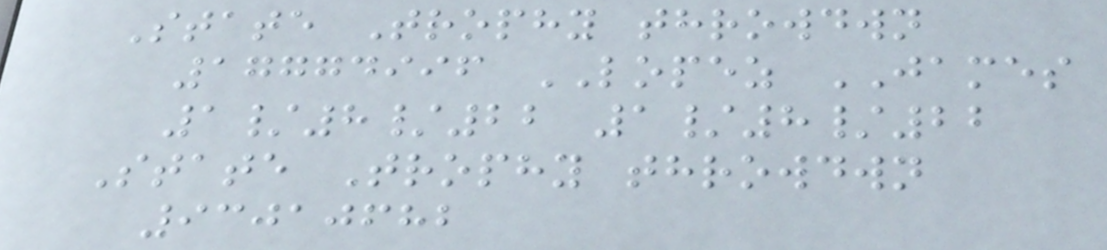State Trophy throwdwn
17774996 LOPEZ JAMES
1/8/22 1/8/22
State Trophy throwdwn
93010682
